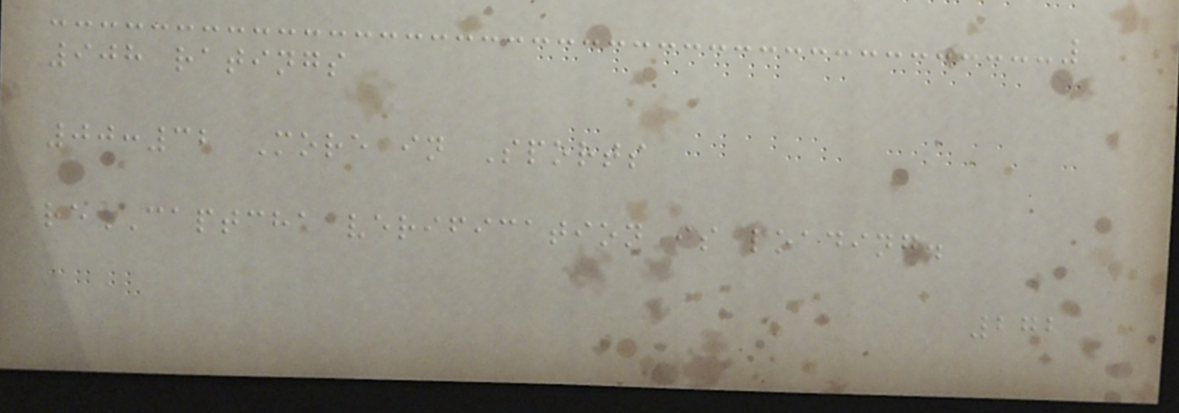908 ratings
00:32 More in Sports
reCAPTCHA verification is loading.
272
